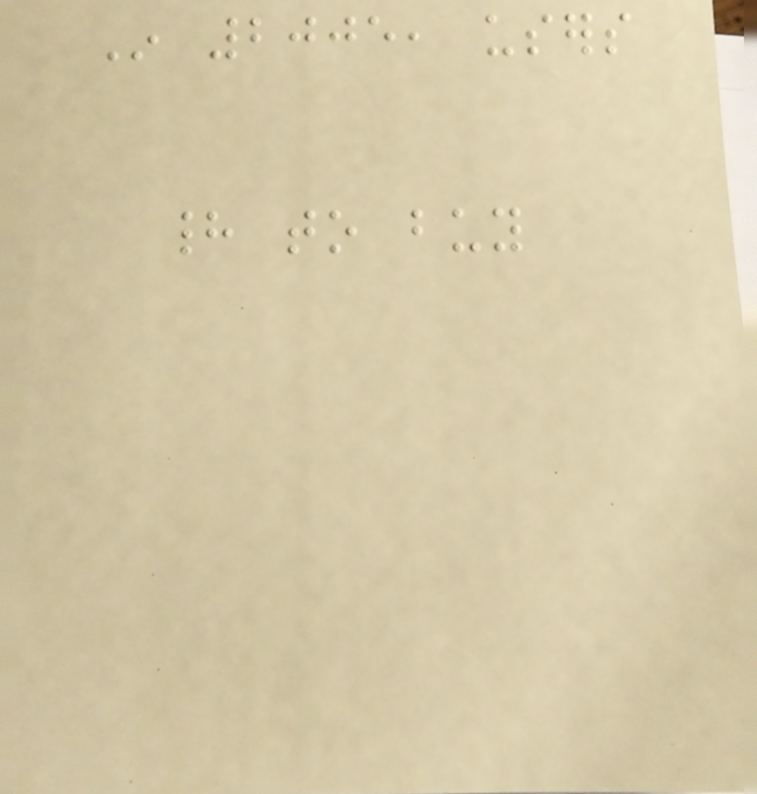In 2005, users
had to buy
